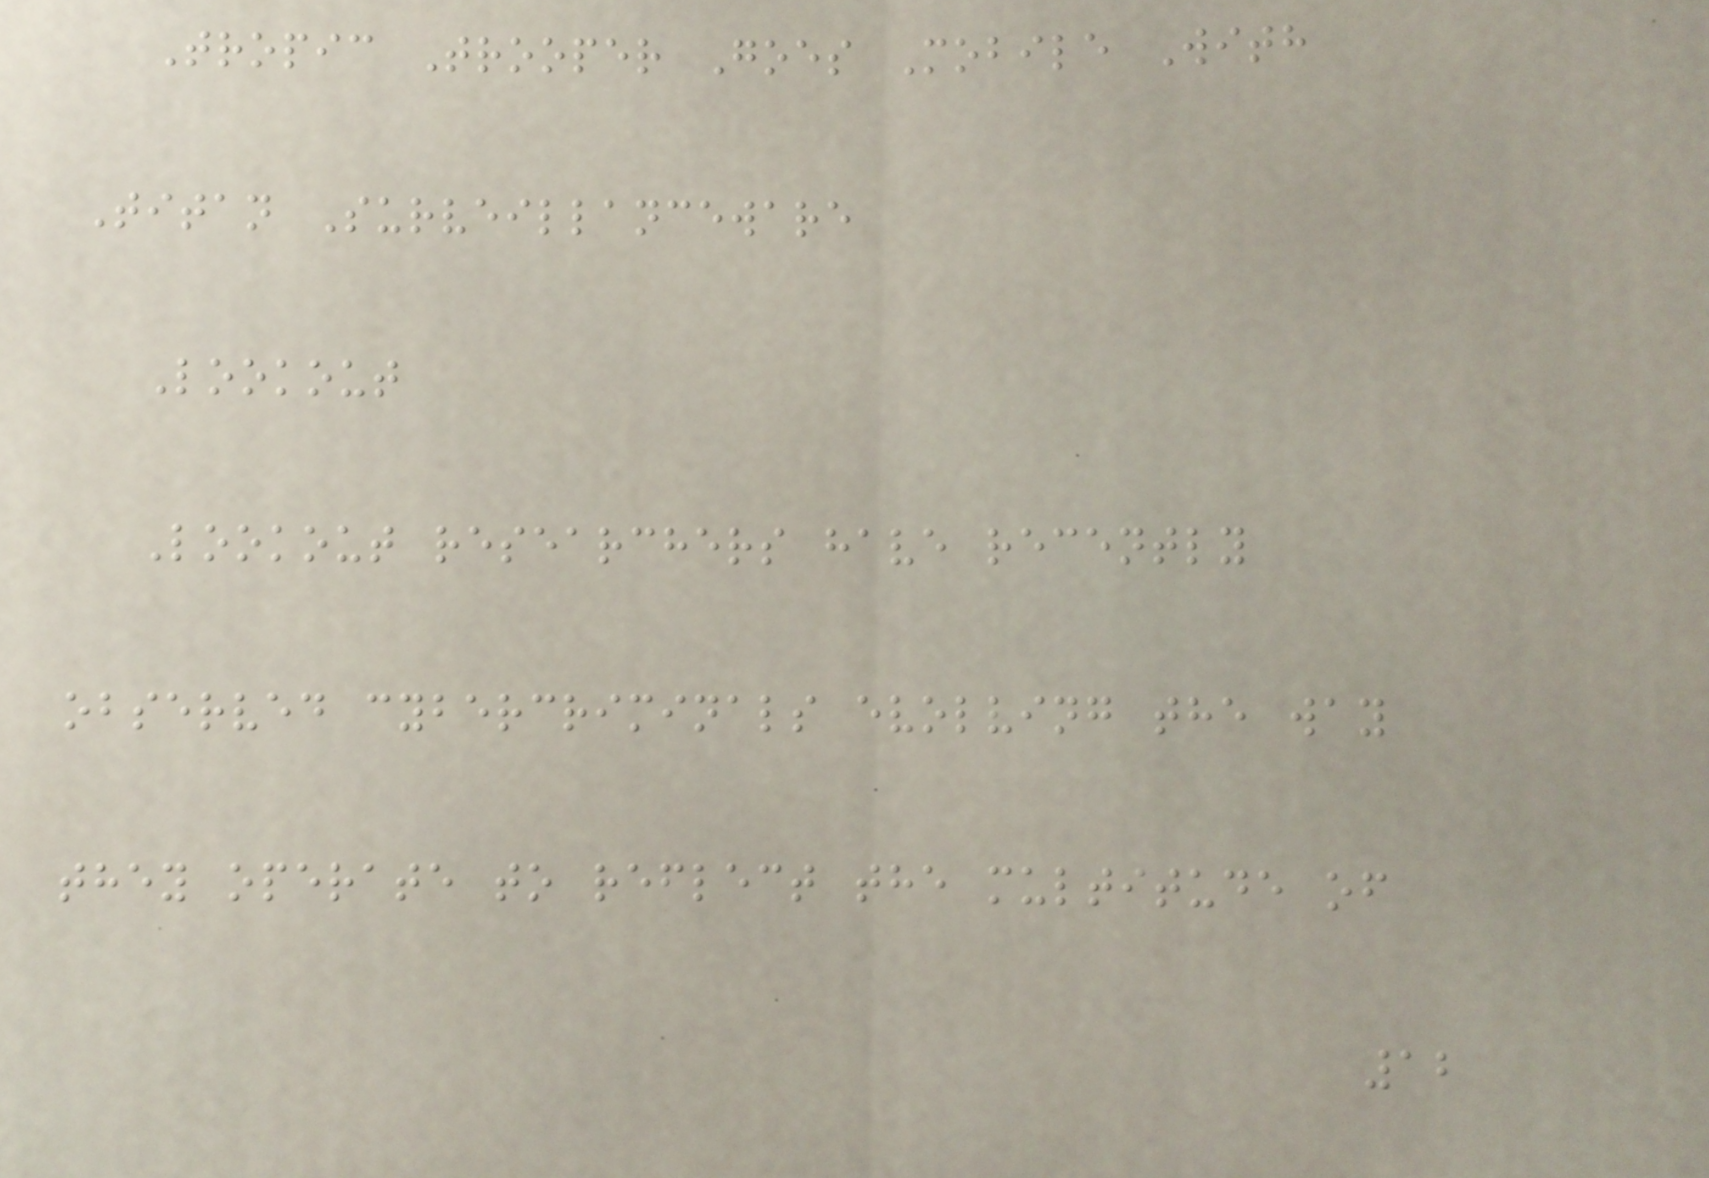Tropic Trooper Goes Mobile With
Titan Surveillanceware
Lookout
Lookout researchers have recently
observed cybercriminals evolving the way
they operate to reflect the multitude of
12
